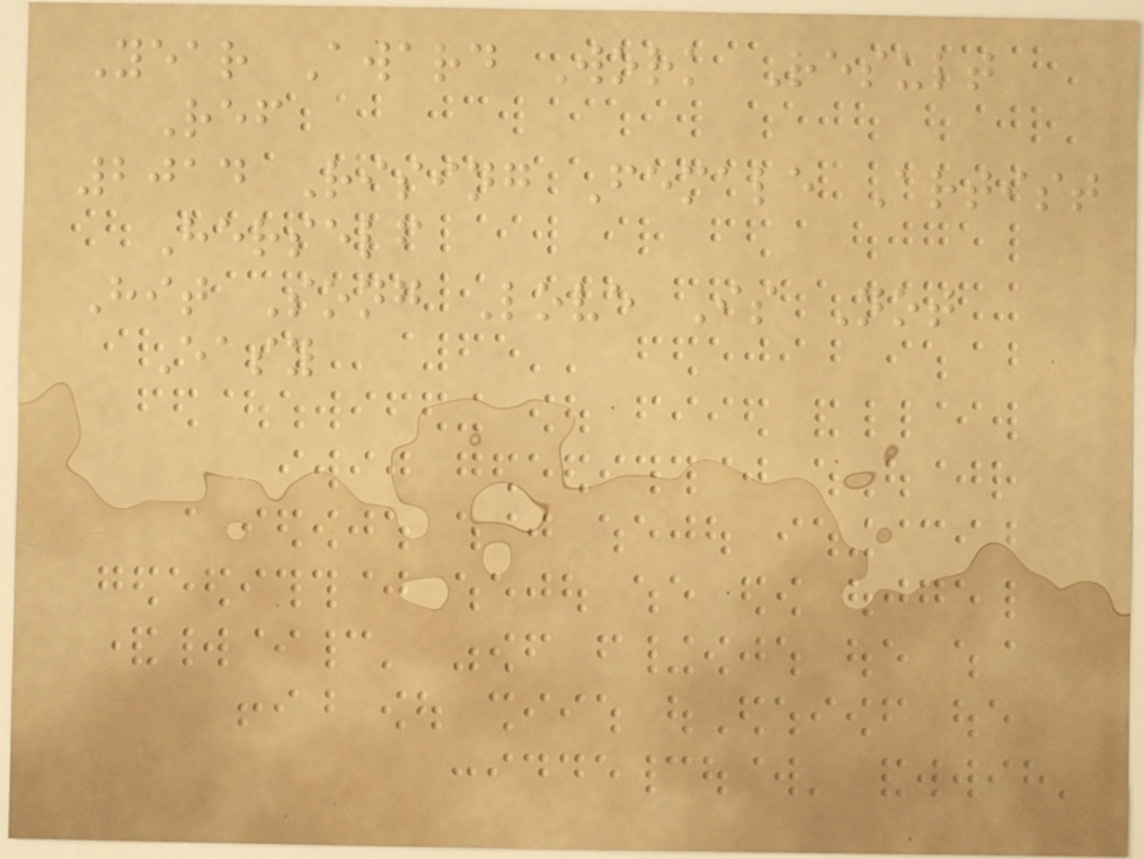Year Award Work Result
Ref
2014 Rising Female Artist
Herself
Hit Song Love Is Not
Easy
